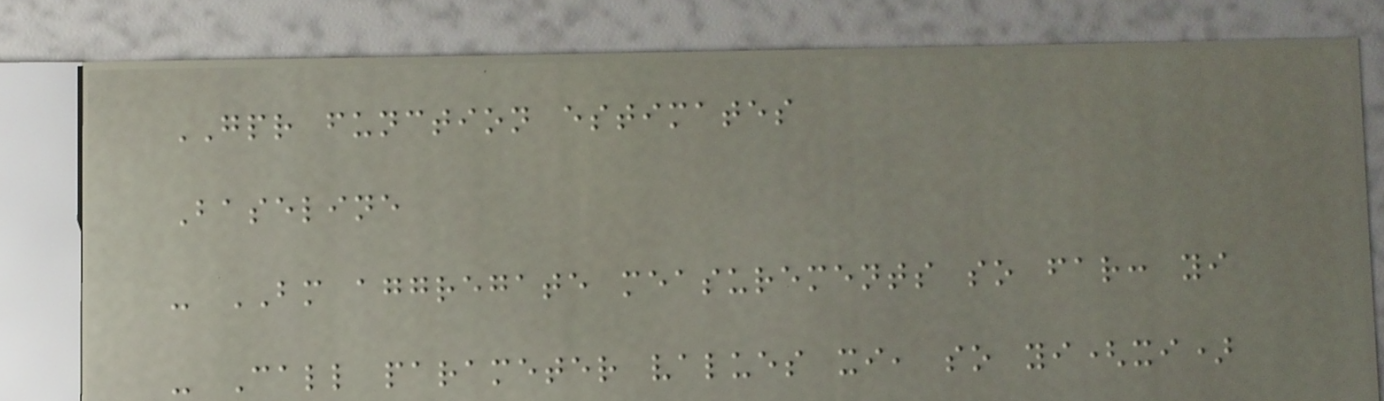GPR function estimates
Baseline
- BM aggregate measurements so far: yi
- Call parameter values xi, so yi(xi)
